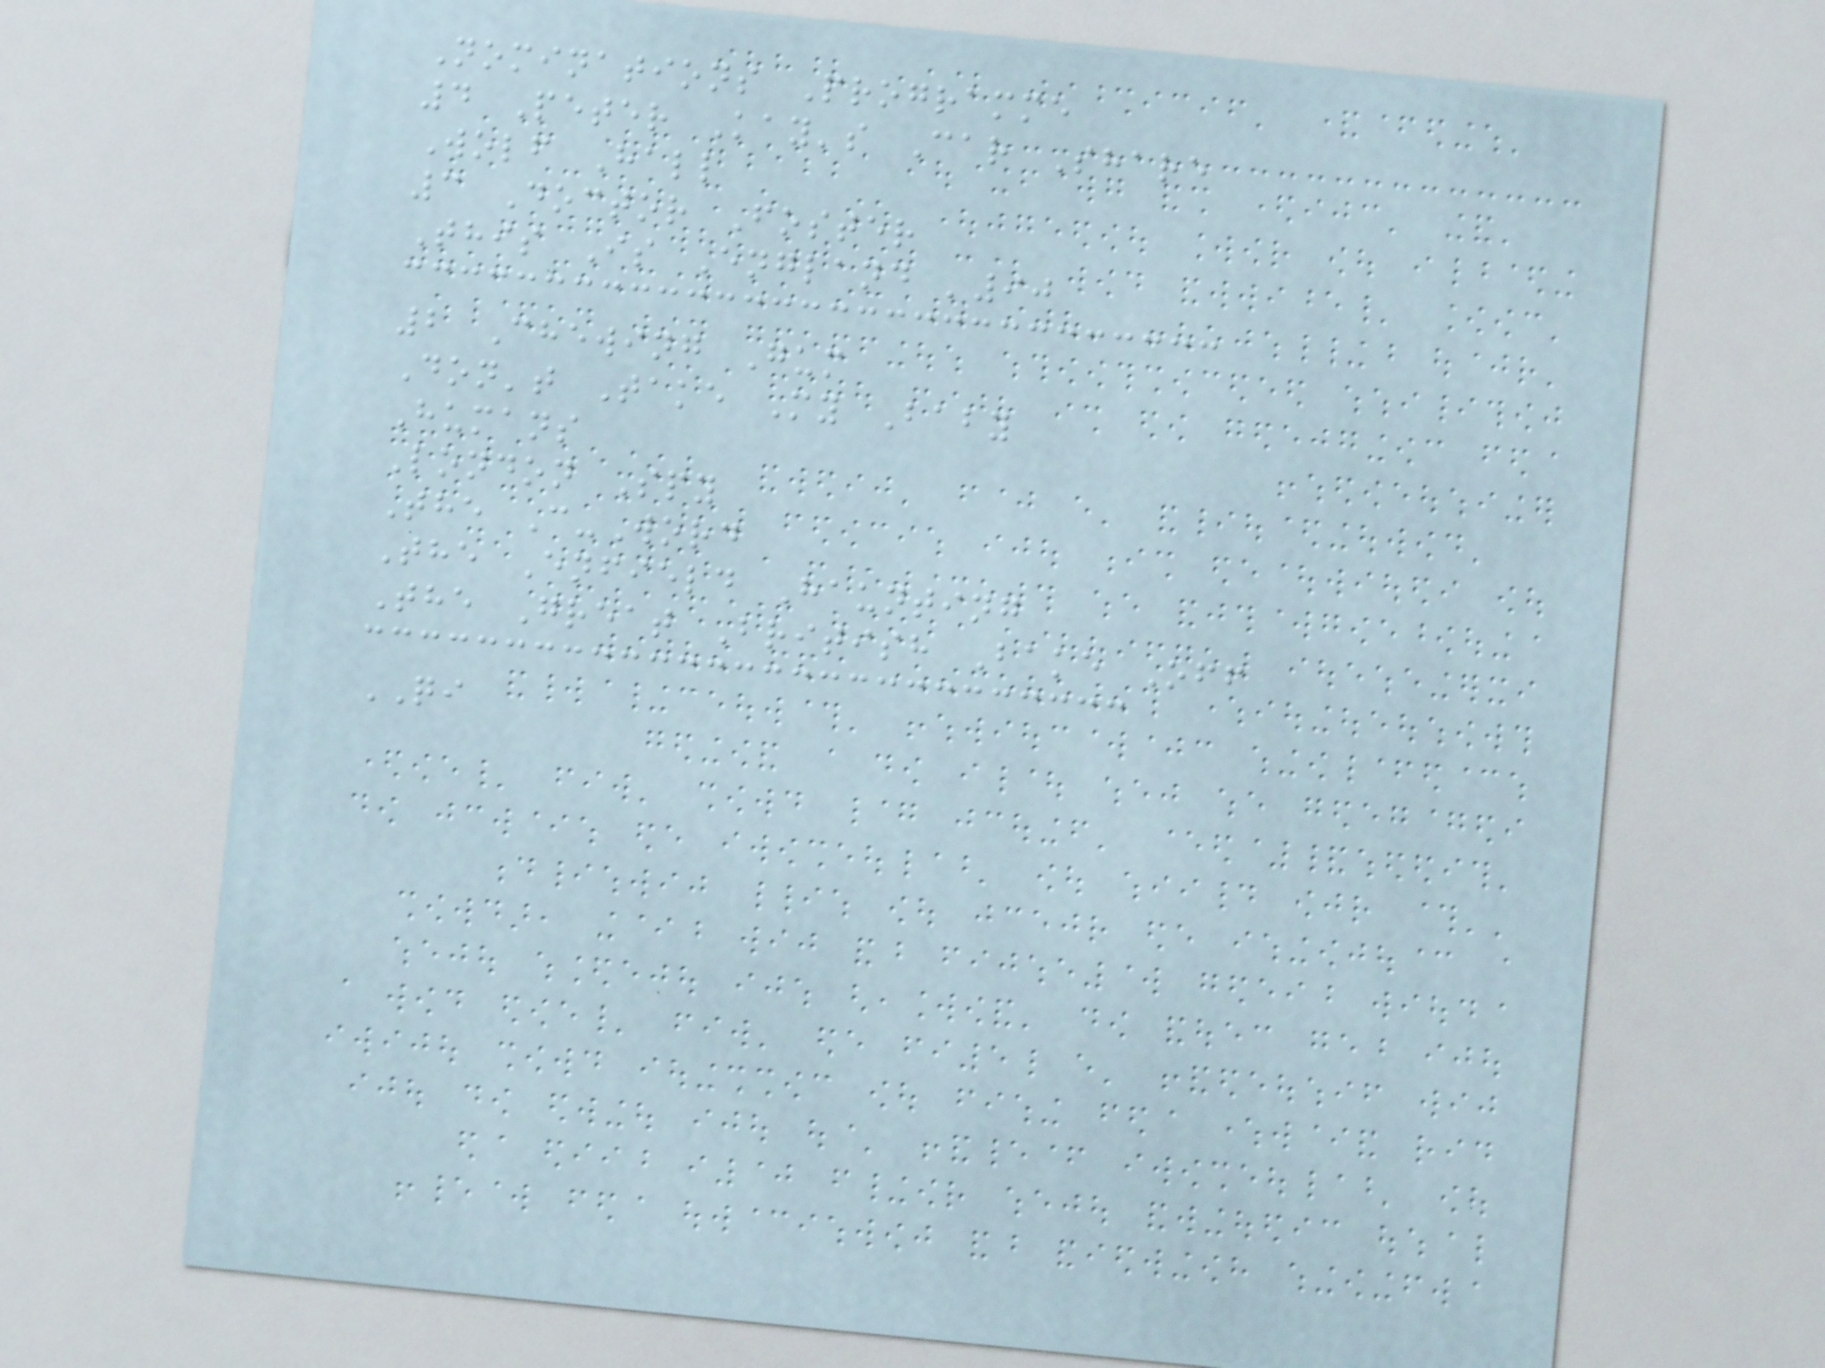Nominations Programme
4 Peter Kay's Car Share
Wolf Hall
3 Doctor Foster
This Is England '90
2 Chewing Gum
Don't Take My Baby
Humans
London Spy
The C-Word
The Enfield Haunting
The Great British Bake Off
QI
